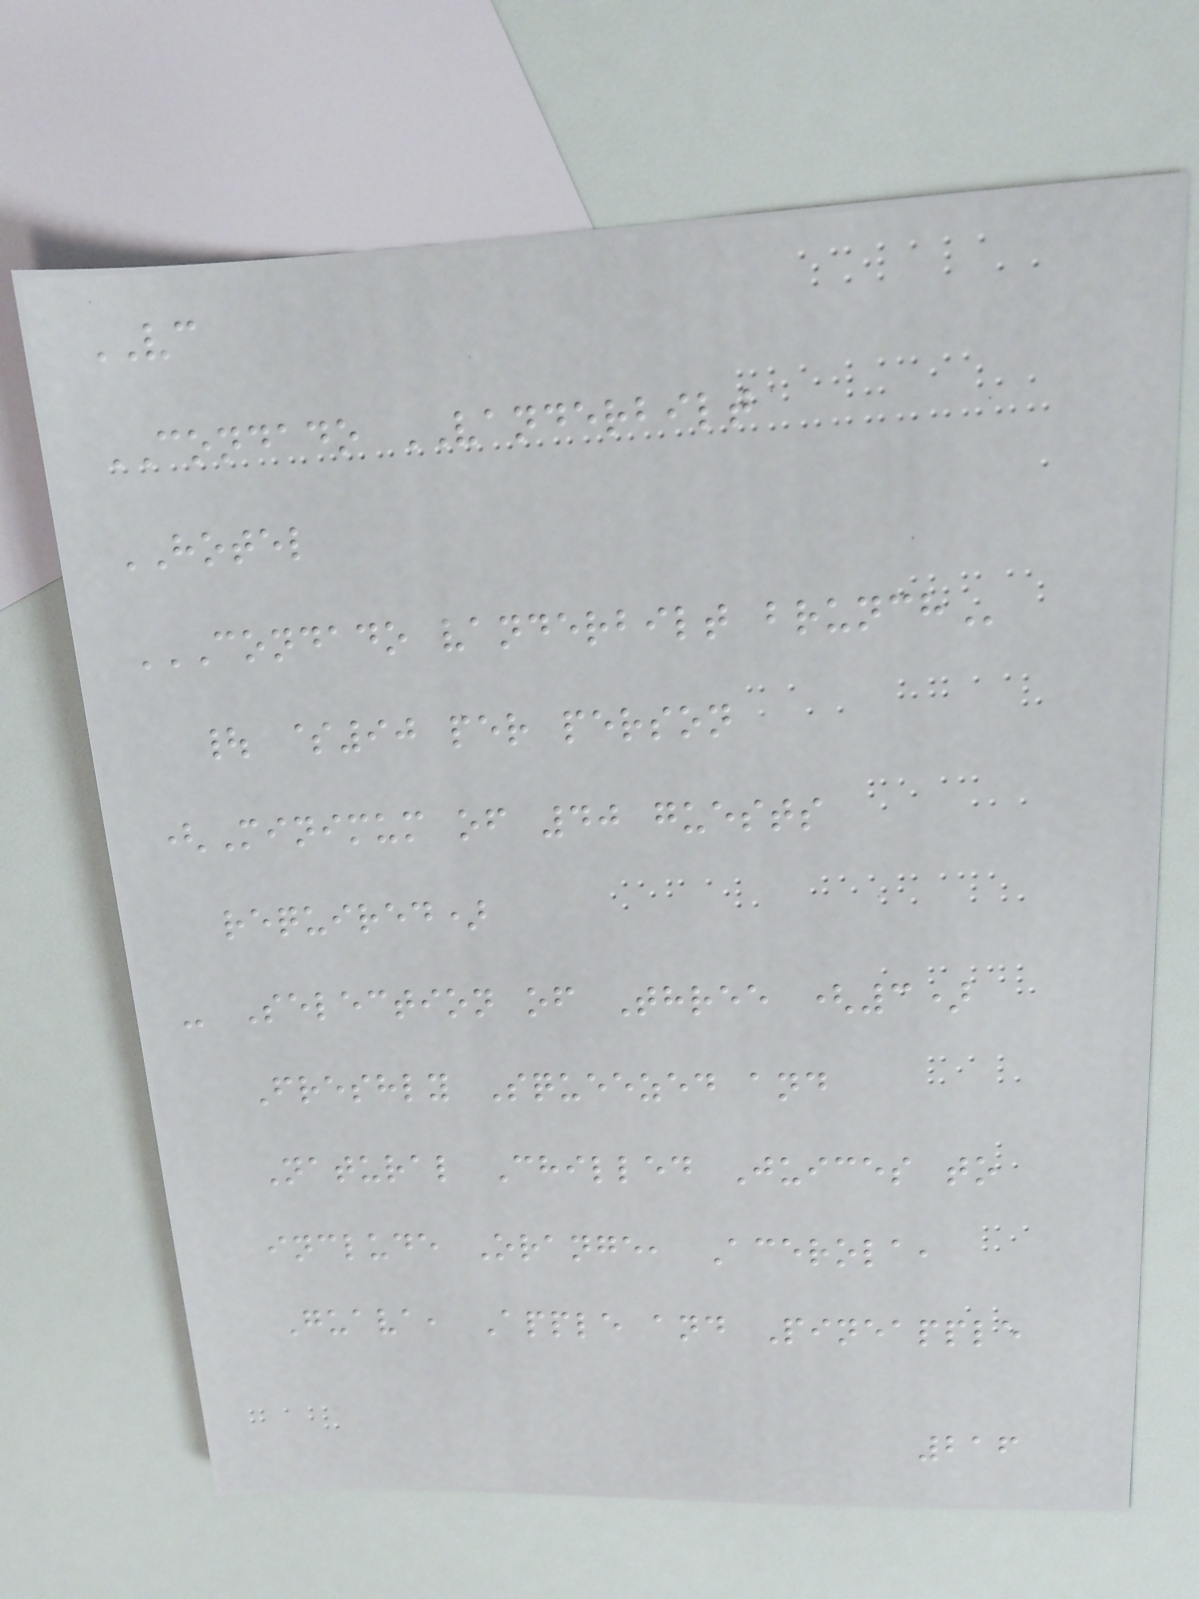VC
CONDADO VANDERBILT
HOTEL
CONDADO VANDERBILT BRUNCH
| $90 per person
(Minimum of 40 guests
required)
- Selection of Three (3)
Freshly Squeezed and
Natural Chilled Juices to
include Orange, Acerola,
Guava, Apple and Pineapple
216
